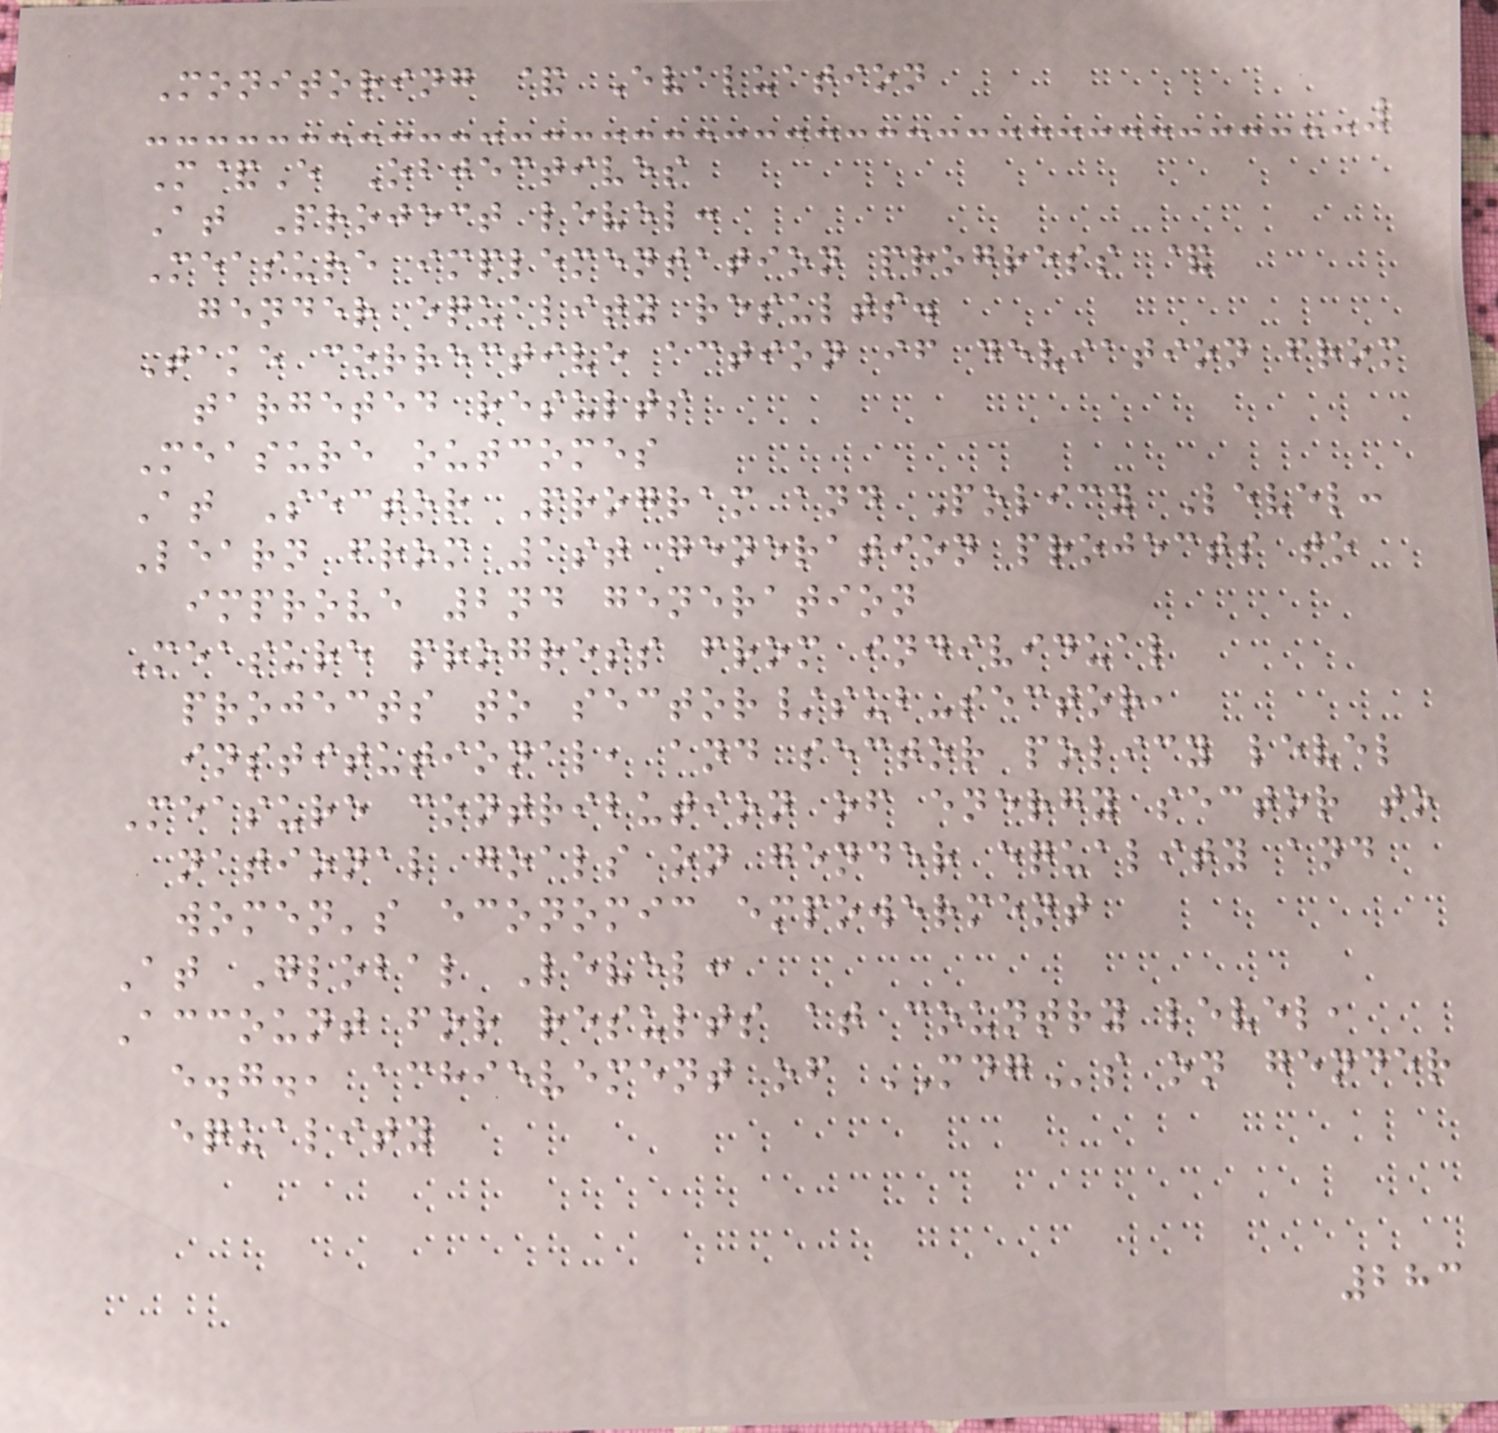Monitoring & Evaluation
M&E Objectives
At Project level:
Measure implementation progress &
gender equality results.
Take corrective action if deviation from
targeted results
Measure outcomes
At Sector Program and Policy Level:
Learn from 1st generation projects to
improve 2nd generation
Measure progress from individual
projects to sector/sub-sector,
institutional, and sector policy level
Measure contribution of energy sector to
national goals on gender equality and
women's economic empowerment
At Global Level:
Account for results at country level,
e.g., achievement of MDGs on gender
equality
283
